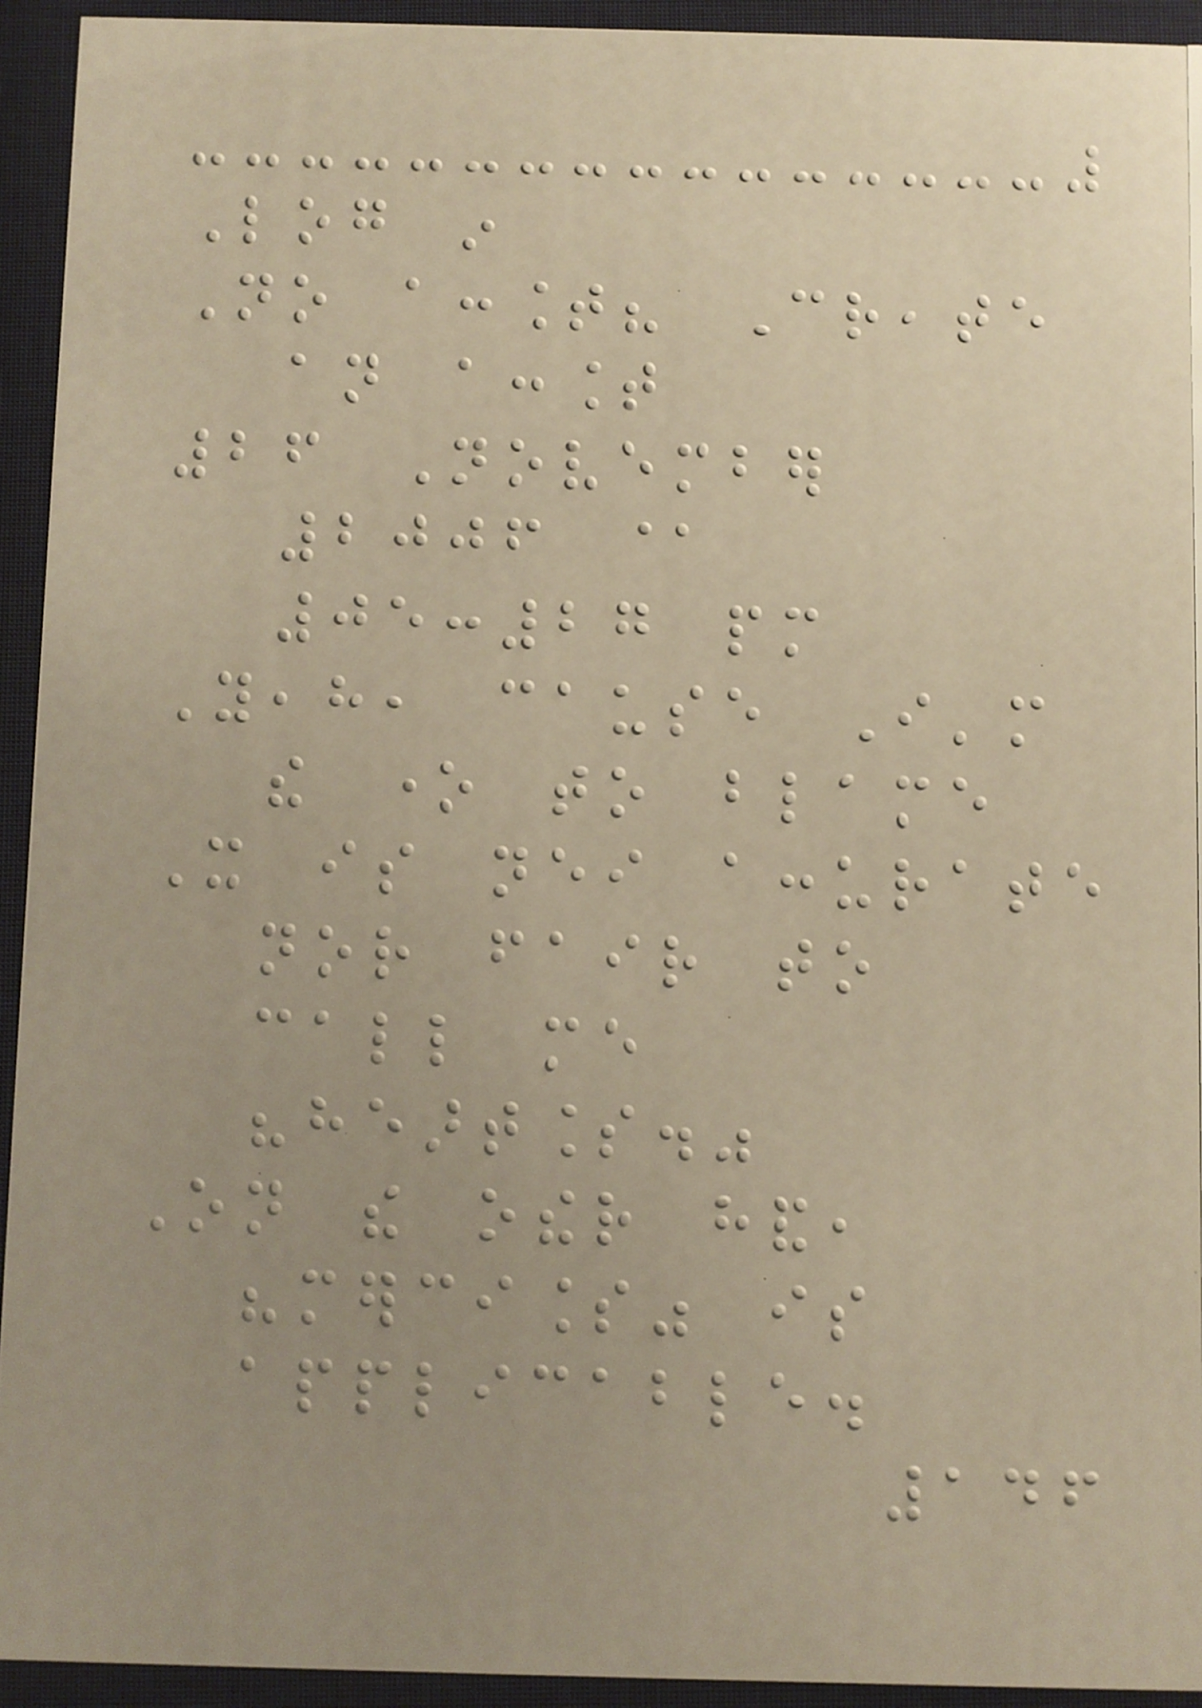Log in
No account? Create
an account
26 November
2006 @
05:27 pm
Yeah, cause I'm
the one to blame
It is neither accurate
nor fair to
call me
"heartless."
On the other hand,
"merciless" is
applicable.
146
